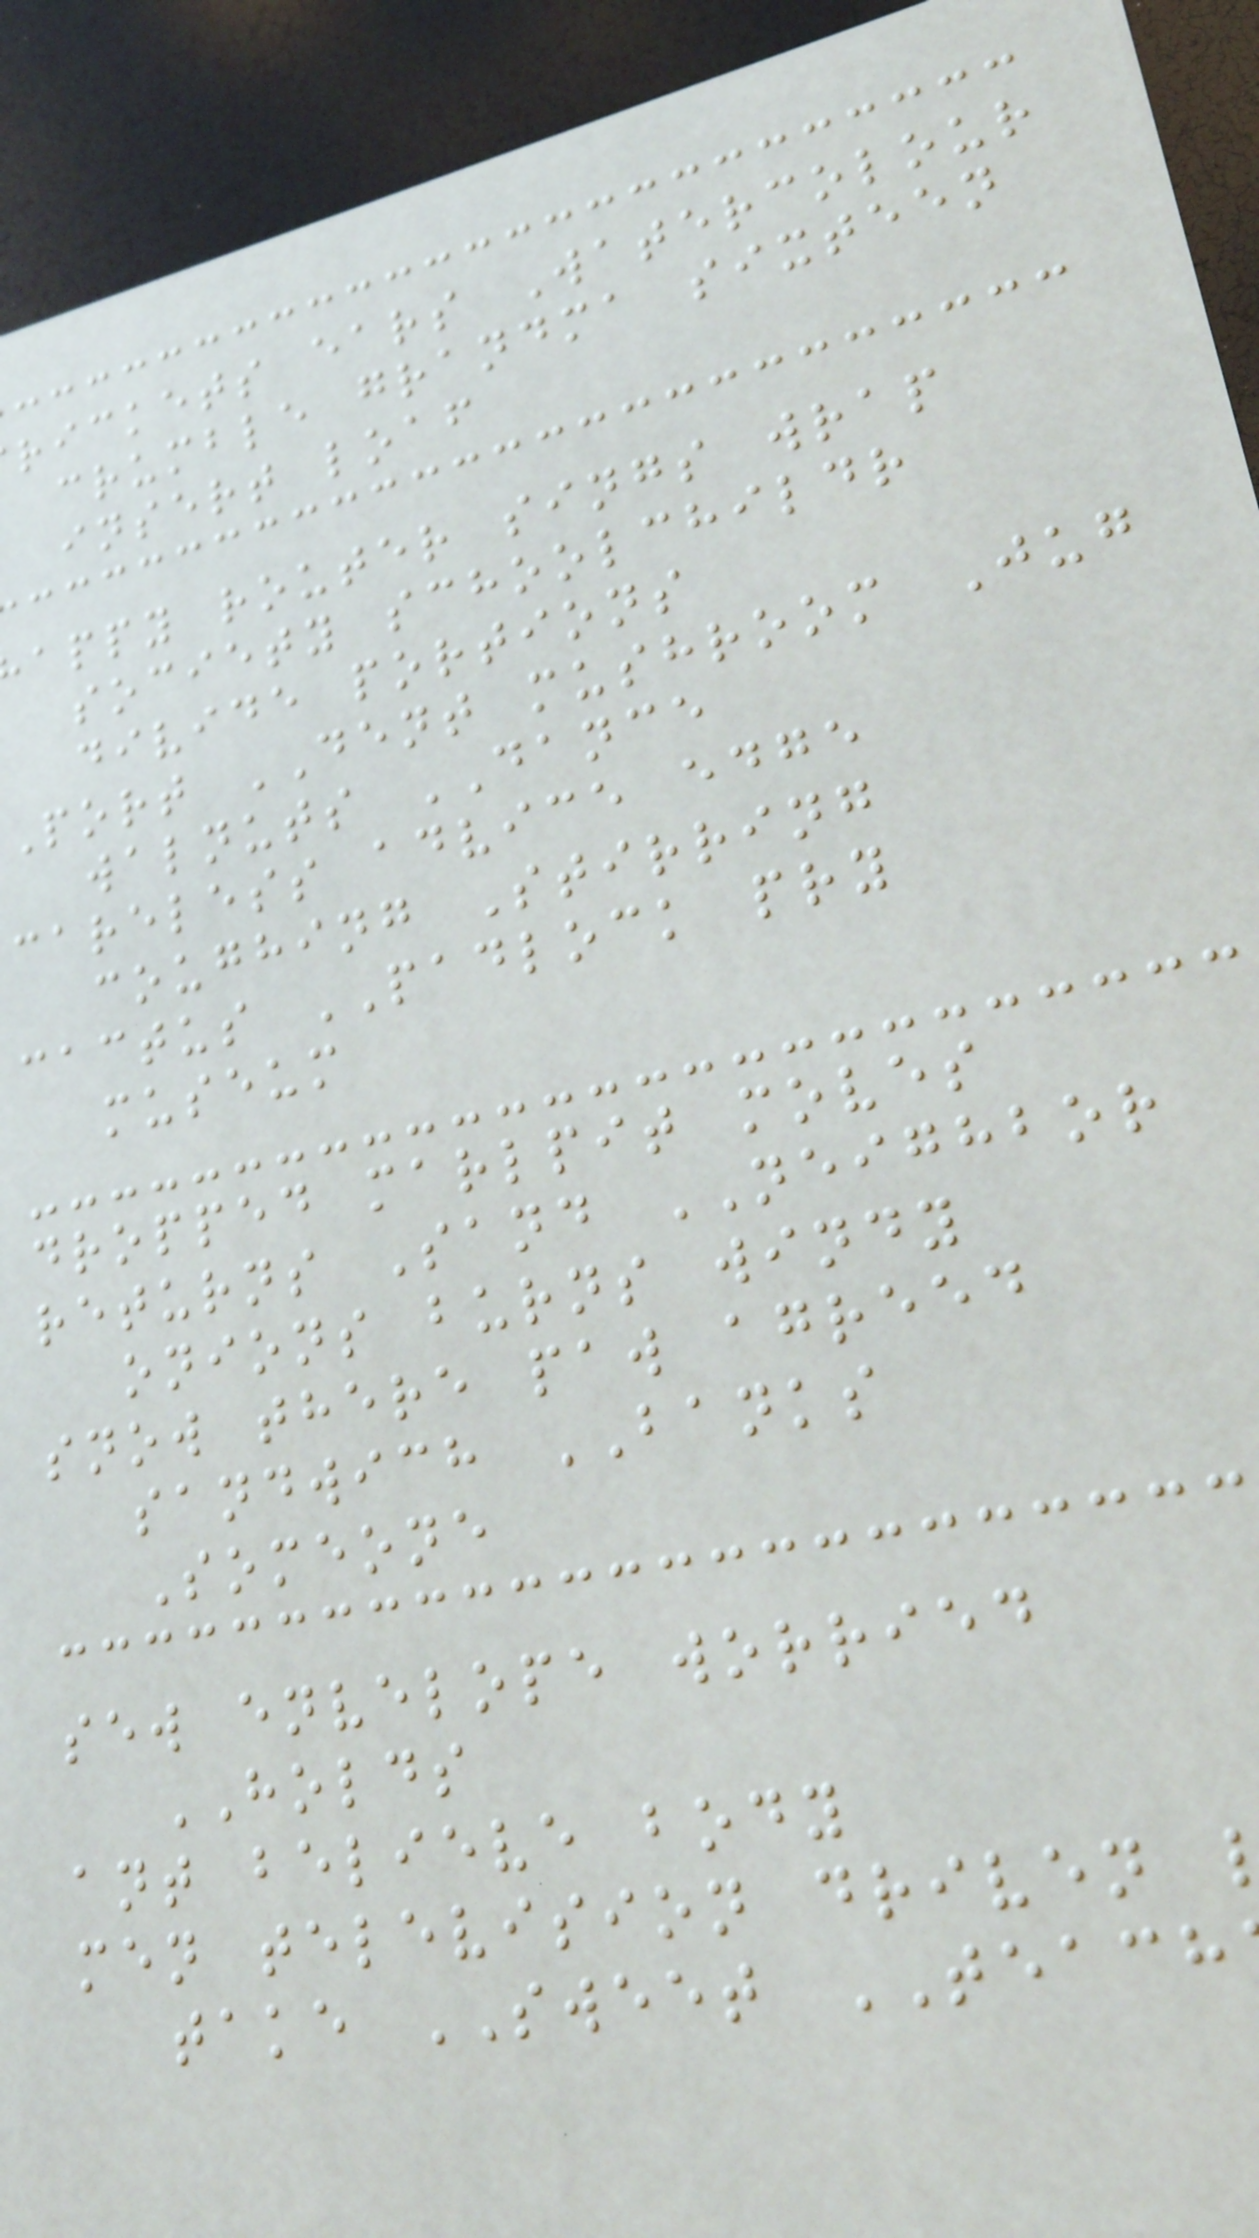rickets ears Watercolour
crumble grandma sixteen
insert loaf
appy router sings wrap
society schoolchildr
divide portions
Port DENT mushroom Jug
walnuts DANCE
careless advice edge
coughing Stirring
cactus PADLOCK pry
museum
dropped marlpit moves
returns Sand NEIGHBOR
onions burns windy
snow there paw agreed
sandwich BANKS
Someone
sew envelope worried
HOLDS
ant believe body
men television driven
take SWEET TEACH
